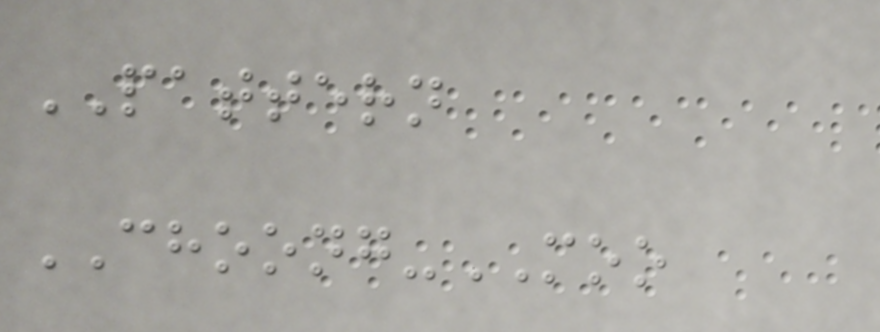PATTERN
CHOONG-MOO
